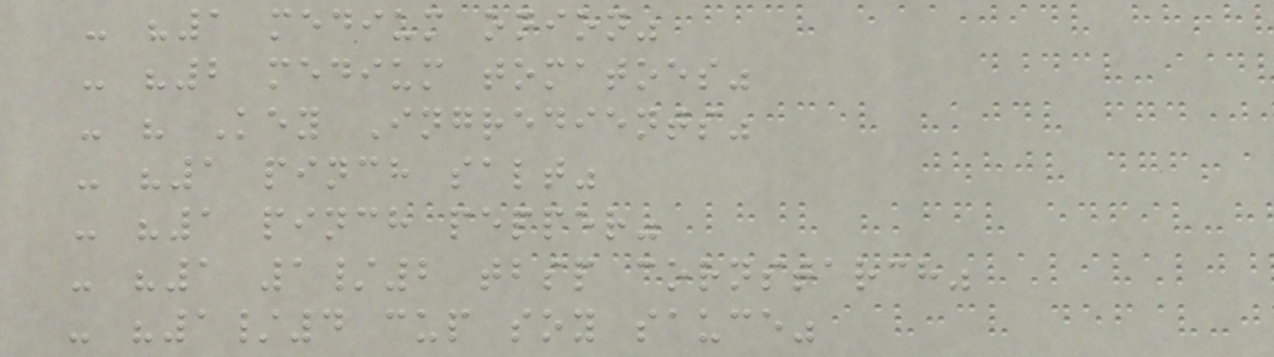- "1 medium onion"
- "2 medium tomatoes"
- " Key Ingredients"
- "1 pinch salt"
- "1 pinch pepper"
- "1 1/2 tbsp cornstarch"
- "1/4 cup soy sauce"
